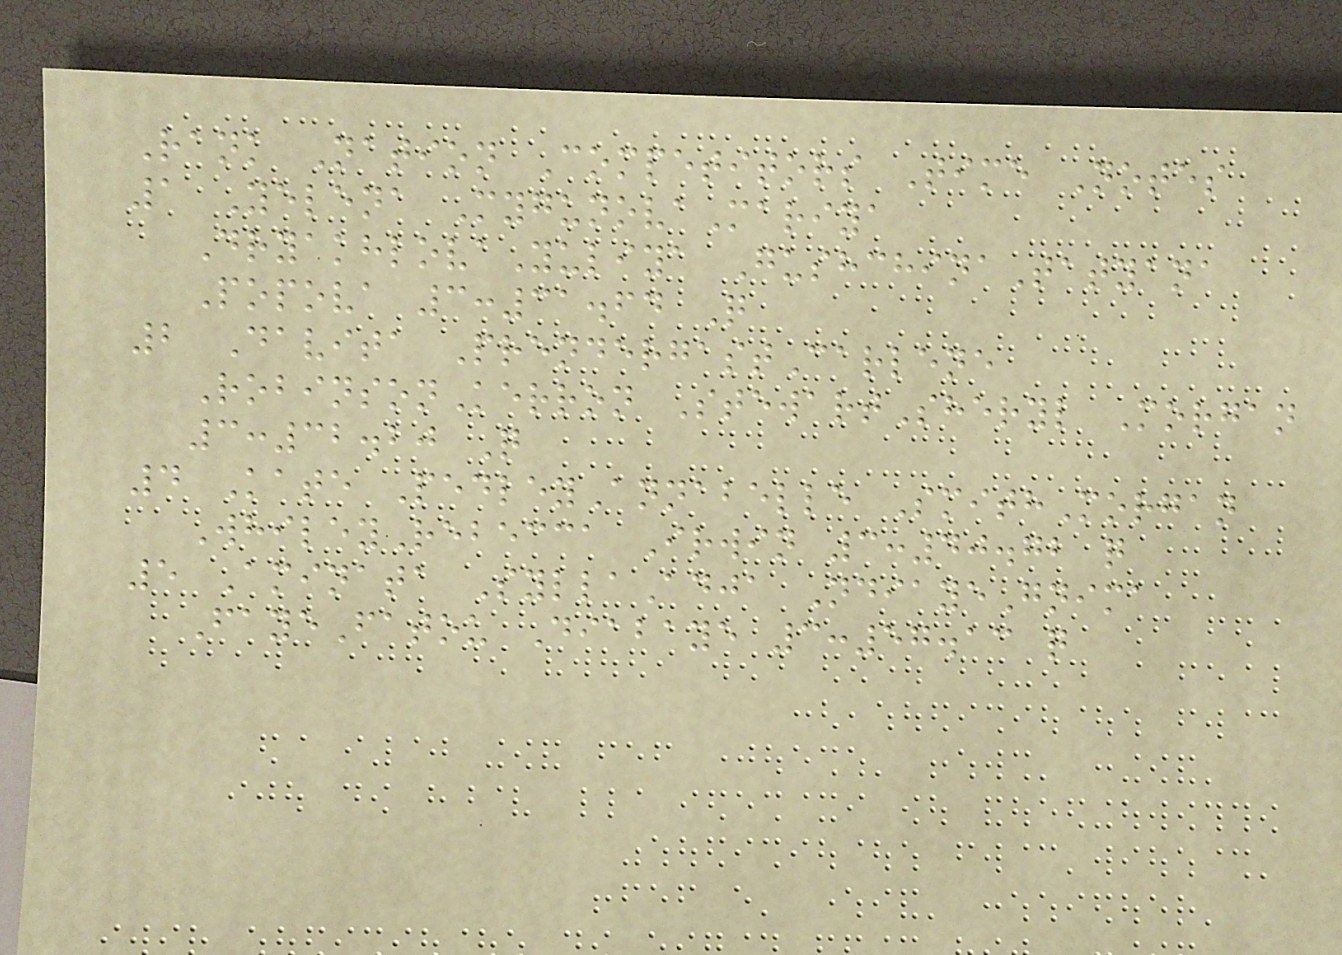Rank Nation Competitors Time Notes
1 Yelena MygunovaMariya
DryakhlovaYuliya GushchinaTatyana
Popova 3:31.64 Q
2 Davita PrendergastCarlene
RobinsonKerron StewartSheryl Morgan
3:32.20 Q
4 Kate PedleyAnnabelle SmithMorgan
WhileyRebecca Irwin 3:40.72 q
5 Aminata SyllaAdja NdiayeGnima
FayeFatou Diabaye 3:57.13 q
